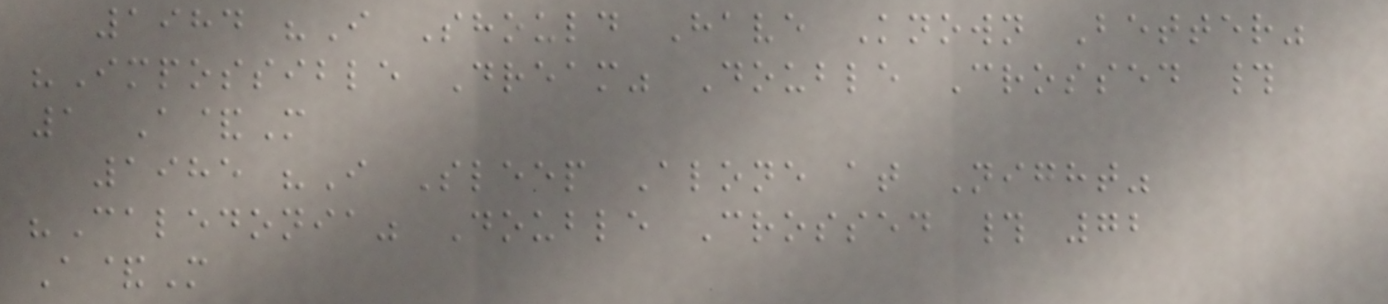1984 "I Should Have Known Better"
"Impossible Dream" Double Crossed #
1 A&M
1985 "I Sleep Alone at Night"
"Caledonia" Double Crossed # 72
A&M
